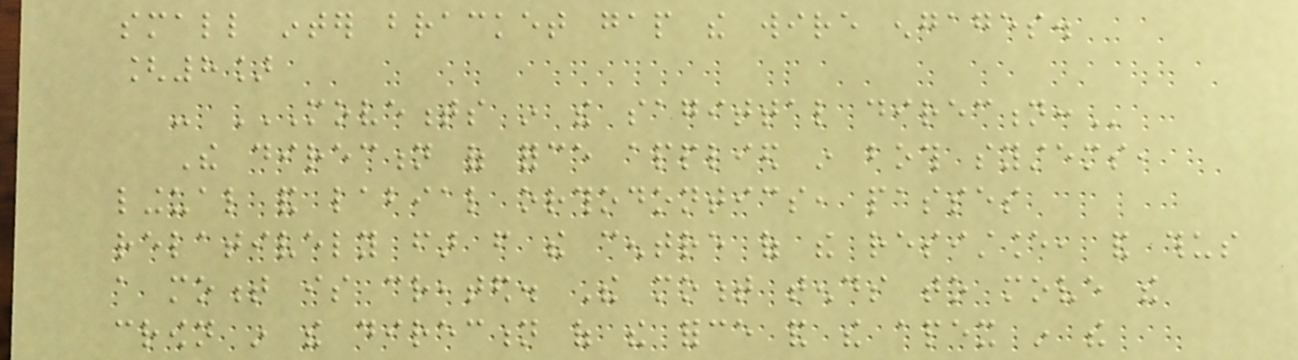small inter bracket gap the wire engages.
[8]
- MOVEMENTS IN THE SAGITTAL DIRECTION:
The direction of force applied in both systems,
lingual and labial orthodontics, passes
relatively far from the centre of the resistance, and thus
a moment is created. The moment tends to move the
crown in the direction of the force and the apex in the
